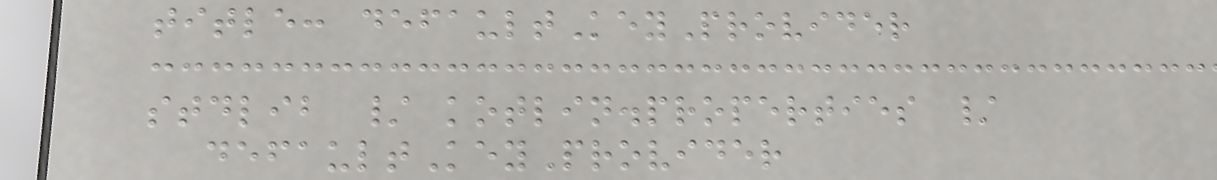title: defaultKeyProvider
stdlib / kotlin.properties /
defaultKeyProvider
